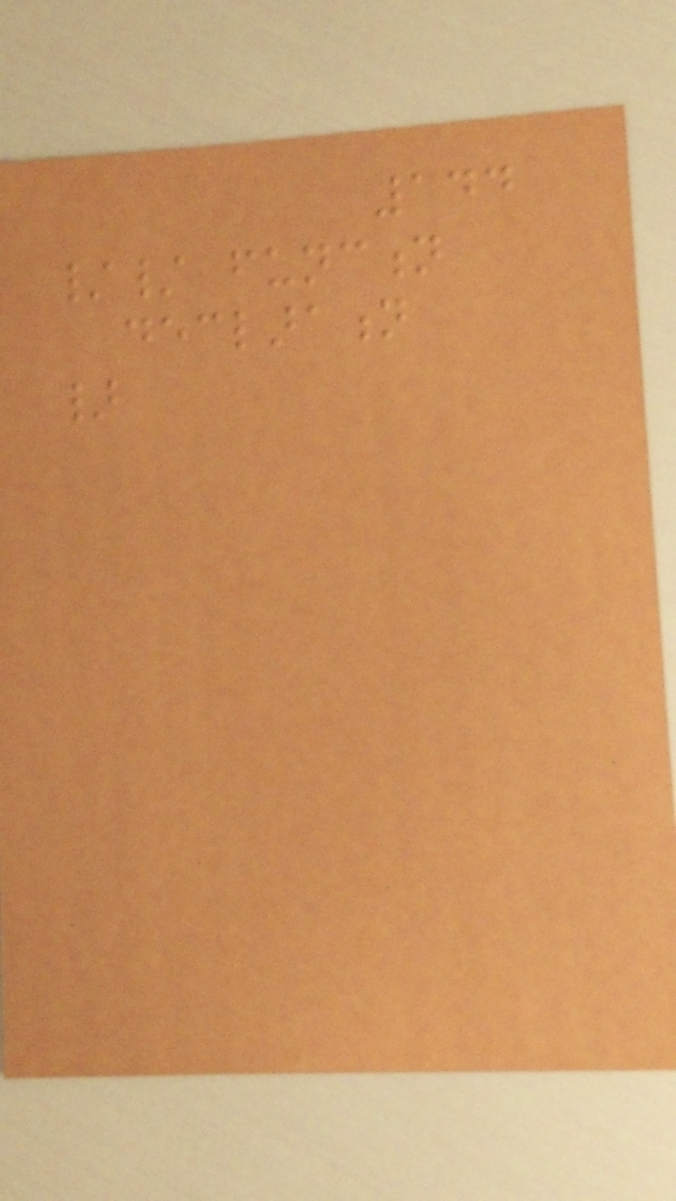144
// function
declaration
}
